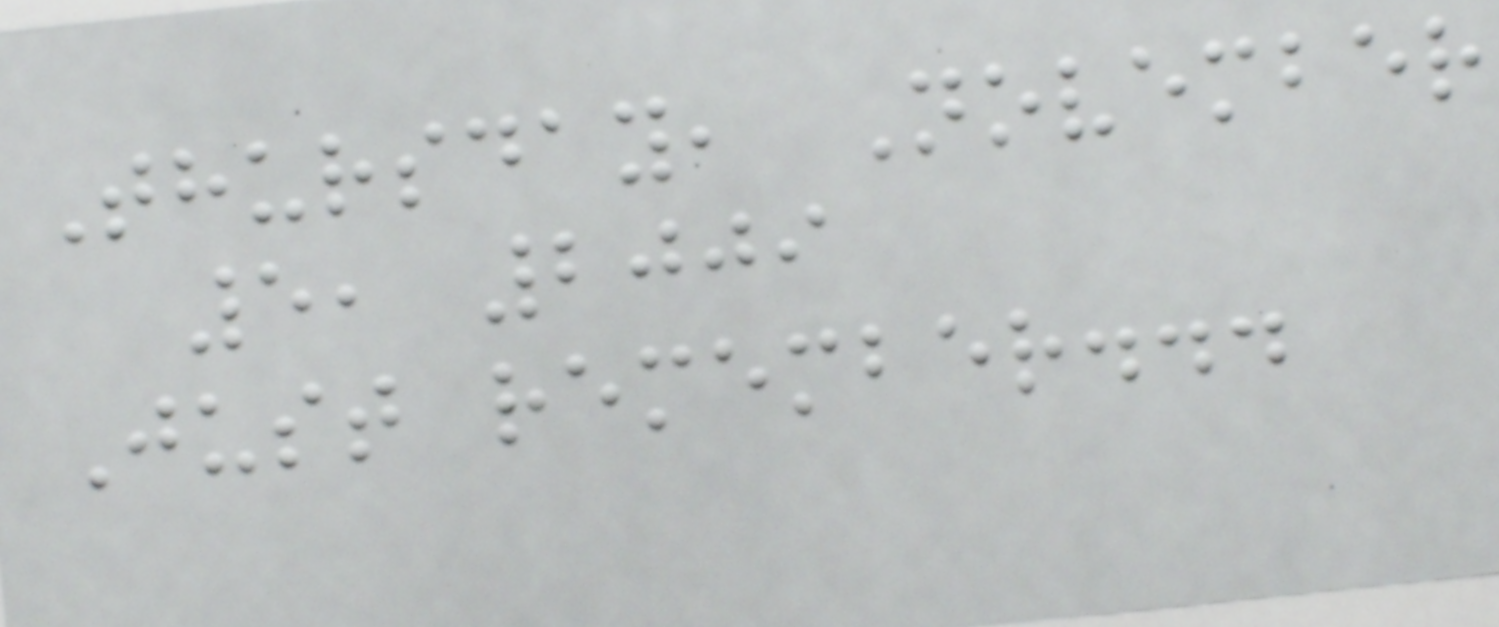Thursday, November
5, 2009
Just remember...
